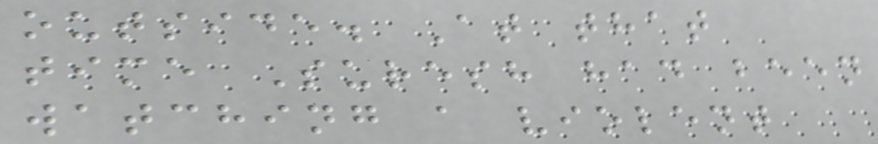outside. At that
time Suresh had been
watching a violent
